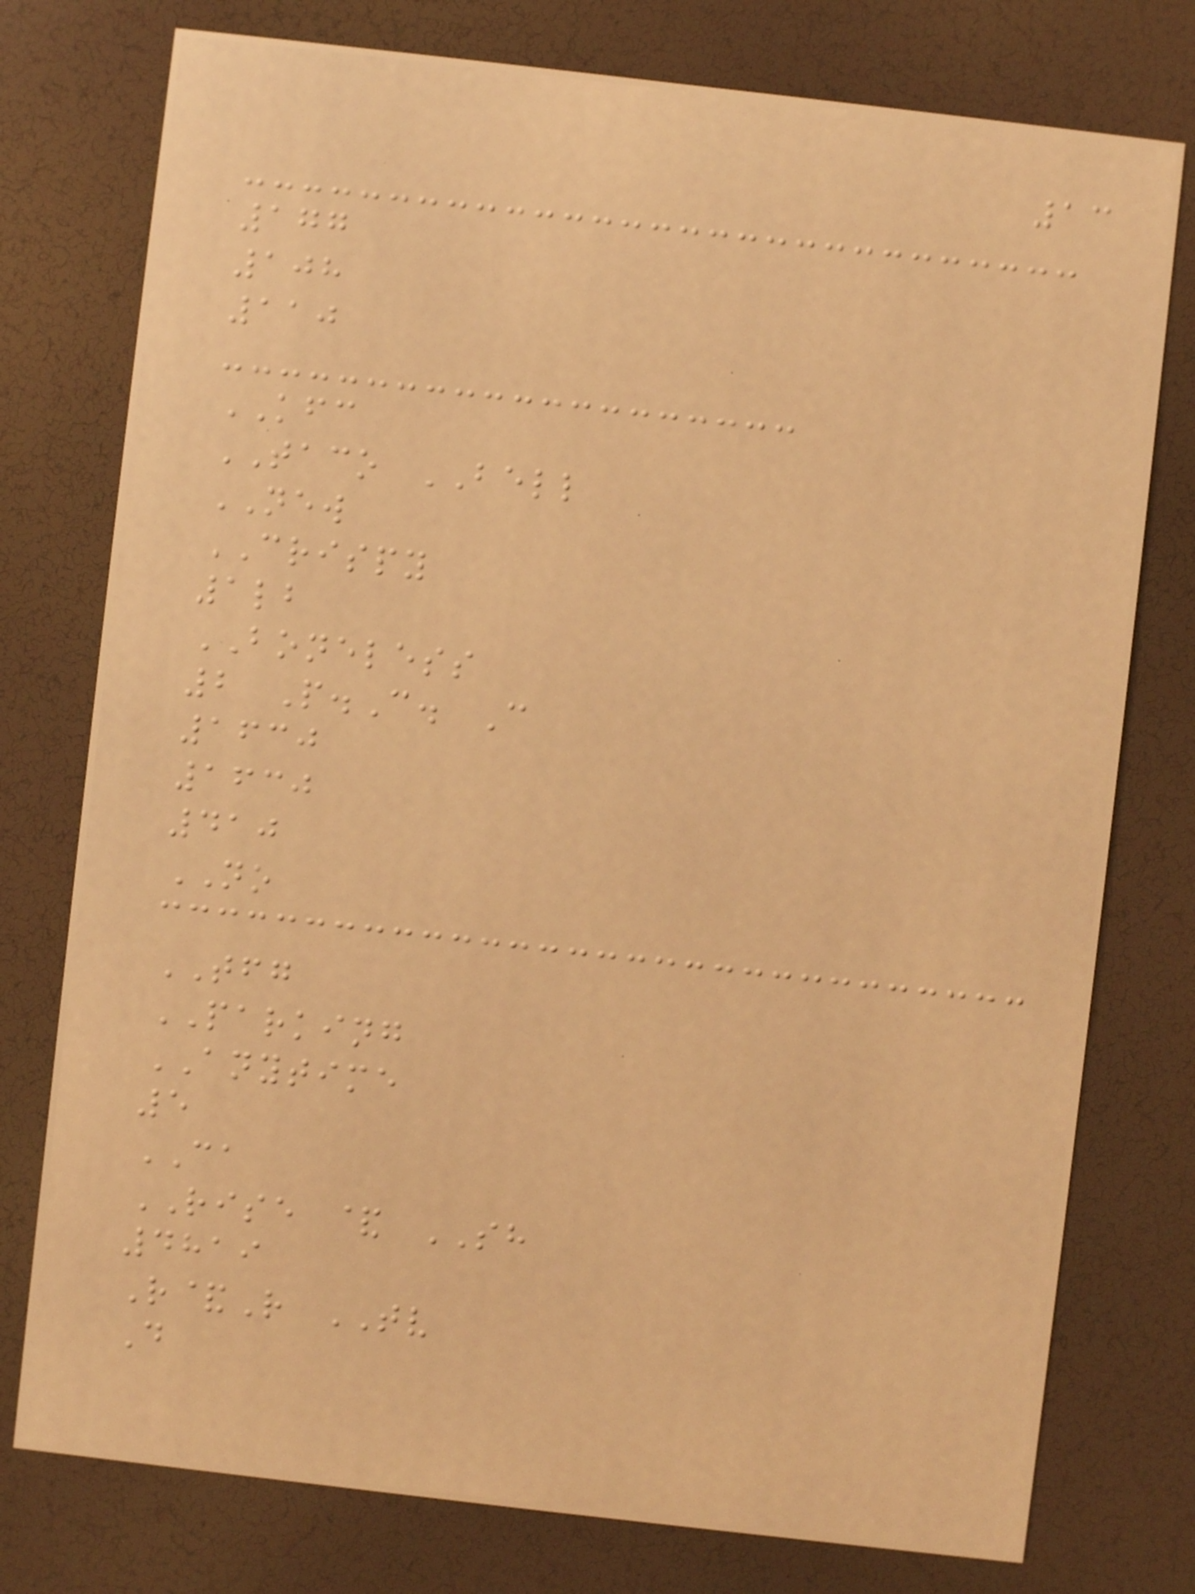13
177
108
110
KFC
TACO BELL
NEW
CRISPY
1lb
BONELESS
2 P.C. C
1630
1630
410
NO
TFG
PARKING
ANYTIME
5
CA
RISE & SH
4819
R&R TV
D
